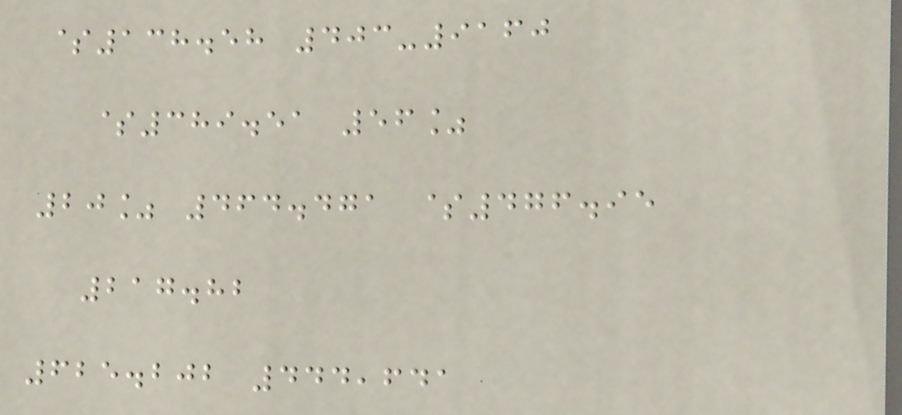$138.58 403-9160
$389.51 56%
20% 464.471 $476.95
217.82
625.202 444,641
